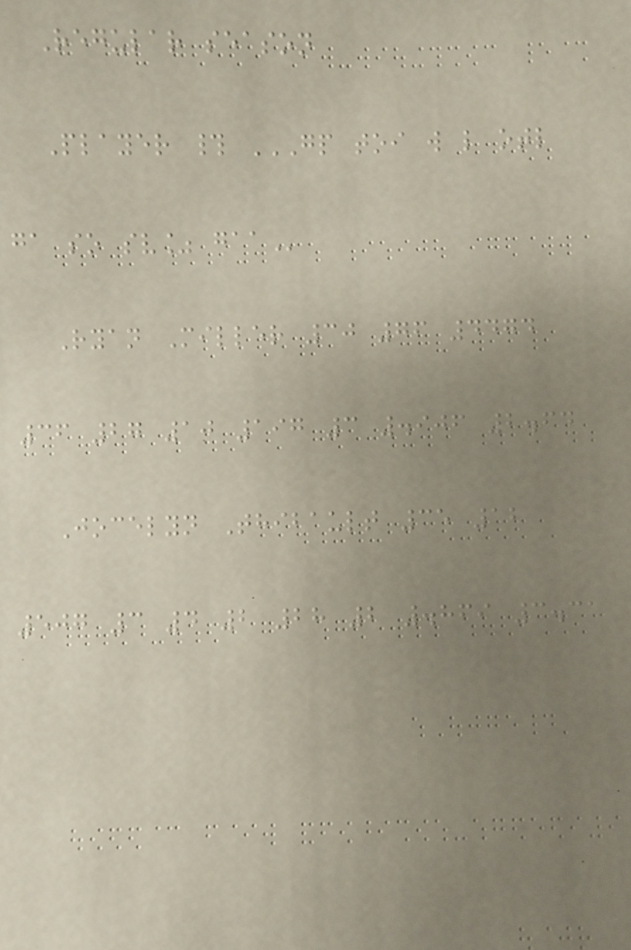Regular season
Player # GP TOI W L OTL
GA SO SV% GAA
Ryan Miller 30 76 4474
36 27 10 197 3 .906 2.64
Jocelyn Thibault 35 12
507 3 4 2 28 2 .869 3.31
